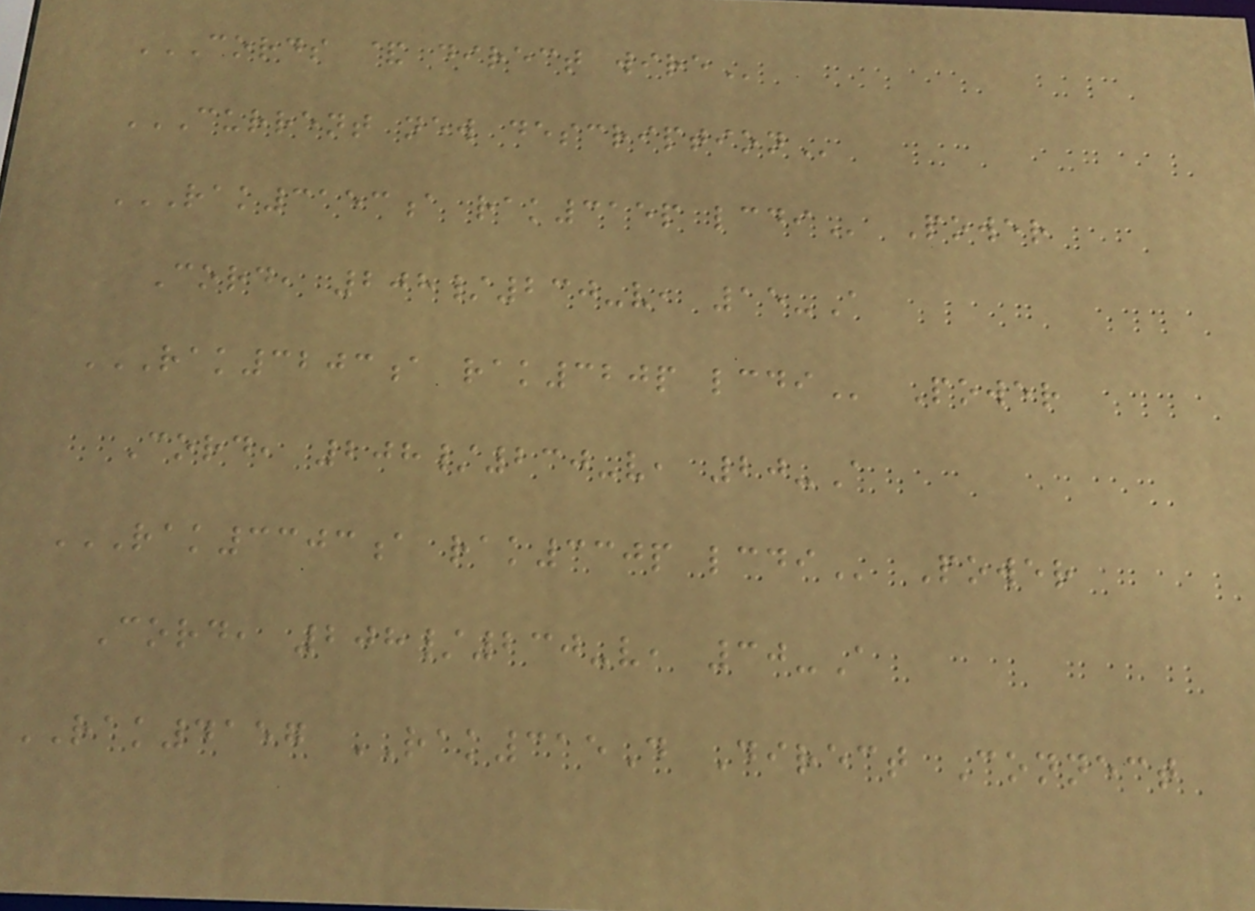CORDS & DIRECT WIRE
CURRENT NEW DESCRIPTION
RAK3153A RAK315P LCDI Power
Cord, 208/230-v, 15-A
RAK3203A RAK320P LCDI Power
Cord, 208/230-v, 20-A
RAK3303A RAK330P LCDI Power
Cord, 208/230-v, 30-A
RAK4157 RAK315D Direct Connect
